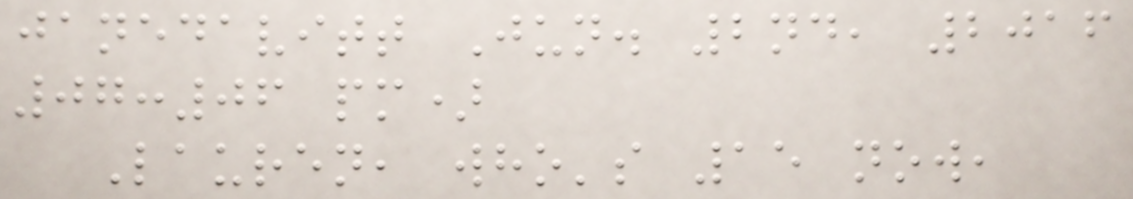janedavitt Jun. 2nd, 2016
07:06 pm)
Lauren, who's 15 now,
